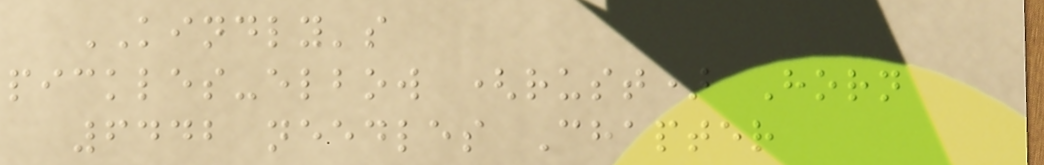KINDLY's
pickles-elbow (rust) Horn
6442 needles Chapter
